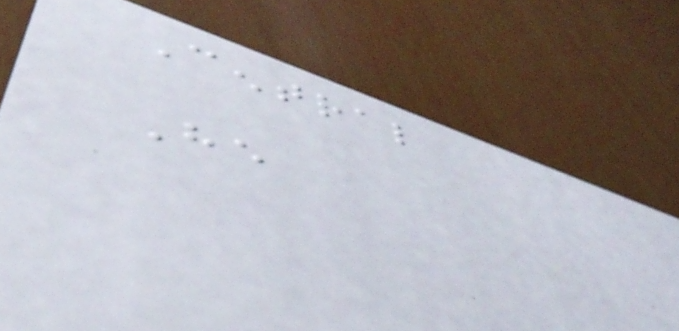Central
He
